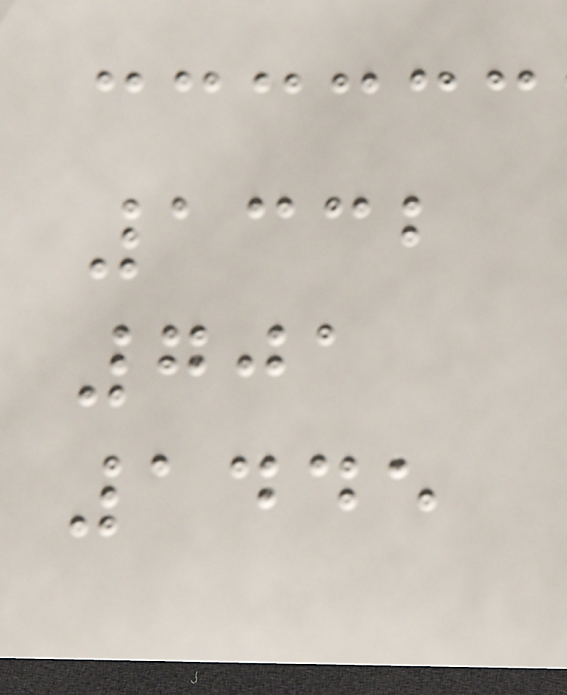1332
701
1445
